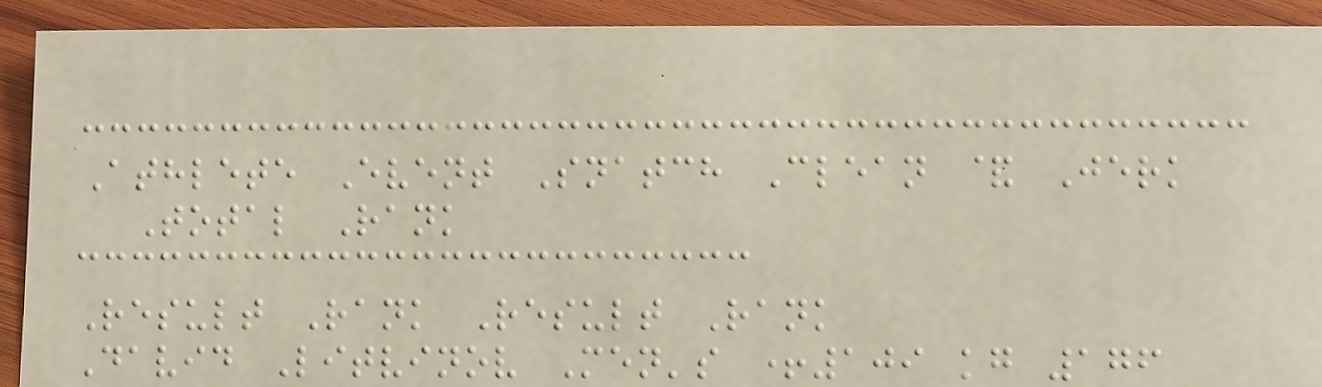Athlete Event Snatch Clean & Jerk
Total Rank
Result Rank Result Rank
David Litvinov Men's +109 kg 176
